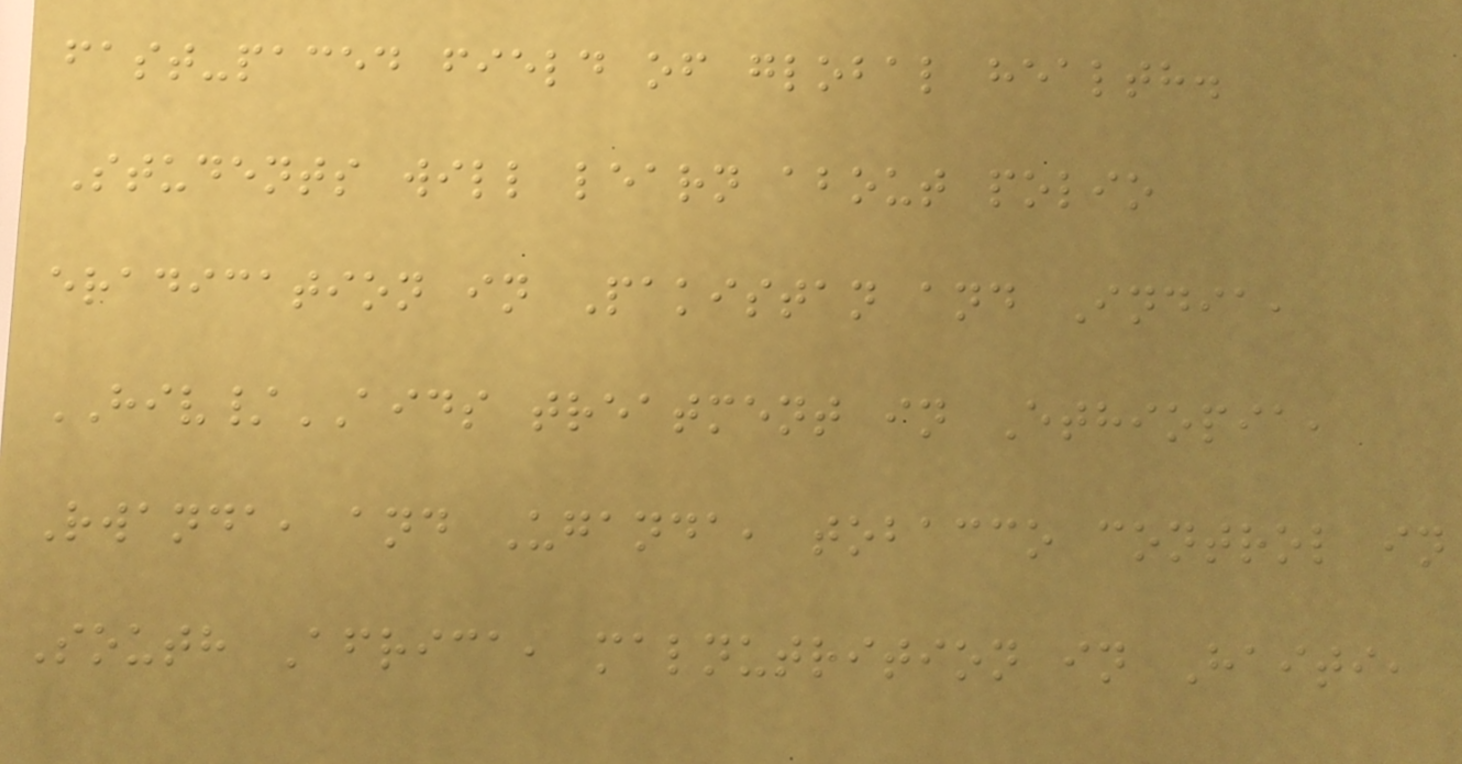fast-paced field of global health.
Students will learn about polio
eradication in Pakistan and India,
HIV/AIDS treatment in Ethiopia,
Rwanda, and Uganda, tobacco control in
South Africa, malnutrition in Haiti,
